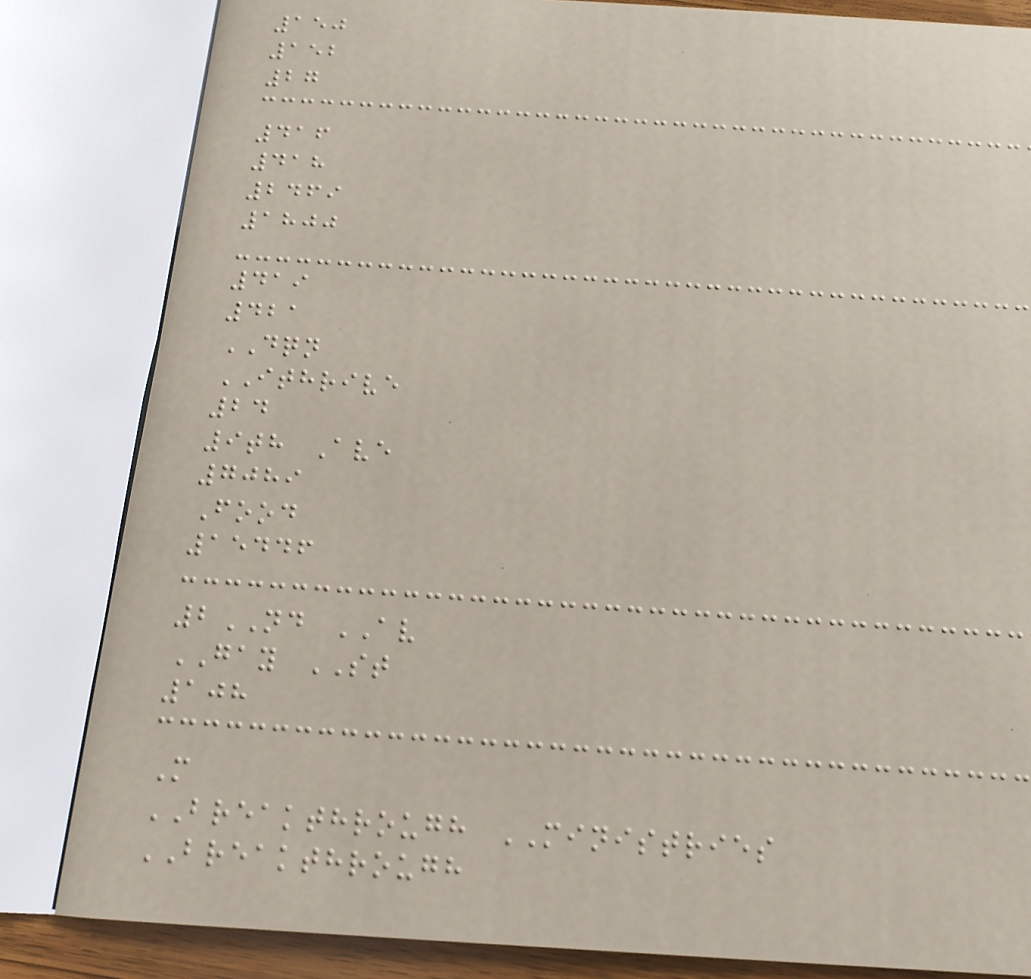150
152
27
416
418
2469
1800
419
421
DQN
ITHRIVE
24
9th Ave
7089
Food
15446
2ND AV
GAY ST
108
M
BREAKTHROUGH MINISTRIES
BREAKTHROUGH
